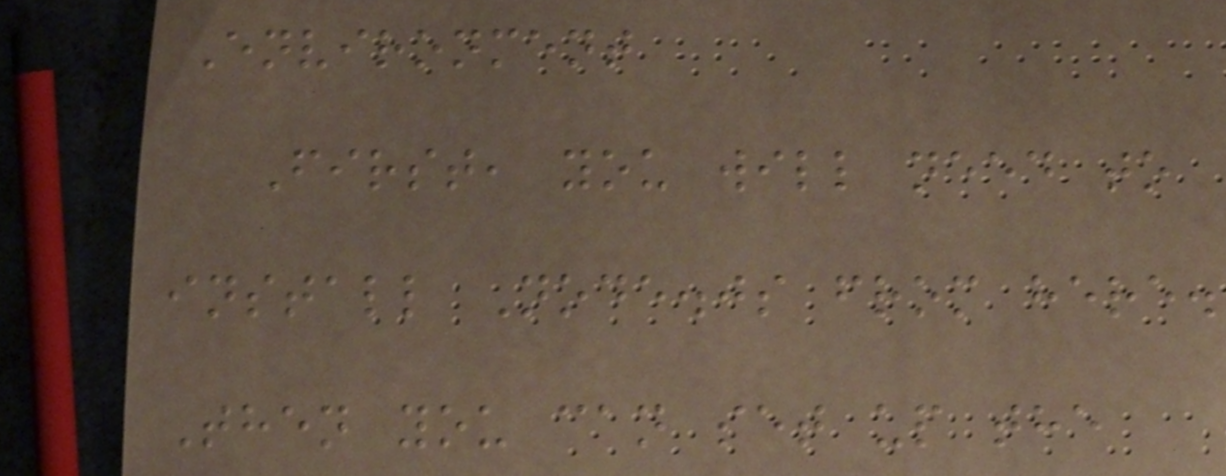Environment
First, you will need to
install Node.js from here.
Then you can set up the
